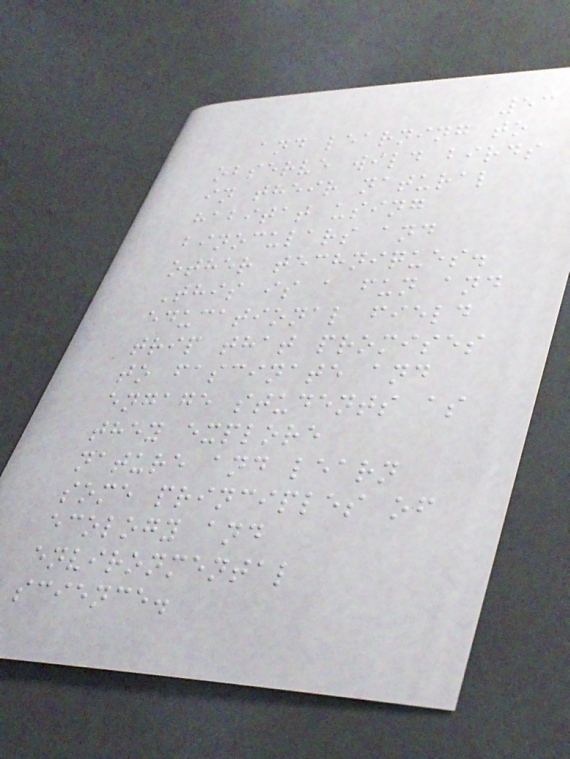53
and learning to
observe wild birds
in their natural
habitat using
binoculars and
other techniques.
This is a fun and
educational field
trip that promises
to fascinate and
engage students as
they explore
nature and learn
some principles of
ecology and
environmental
science.
